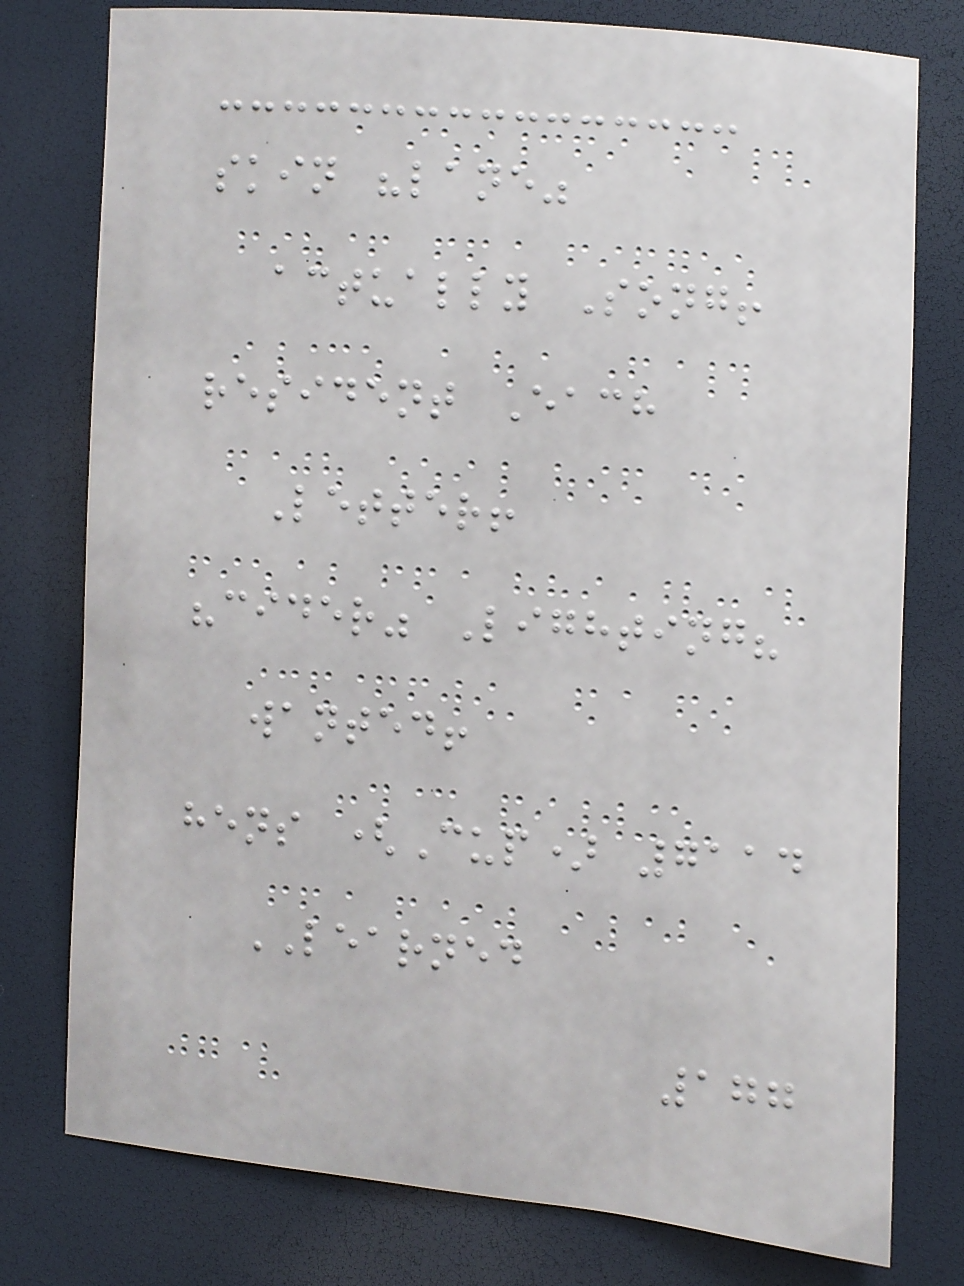skin "lane"
actually Song!
resident Each
Letter!
"cider" Lighting?
wanted!
hens (Cup) 7114
LEARNED
177
